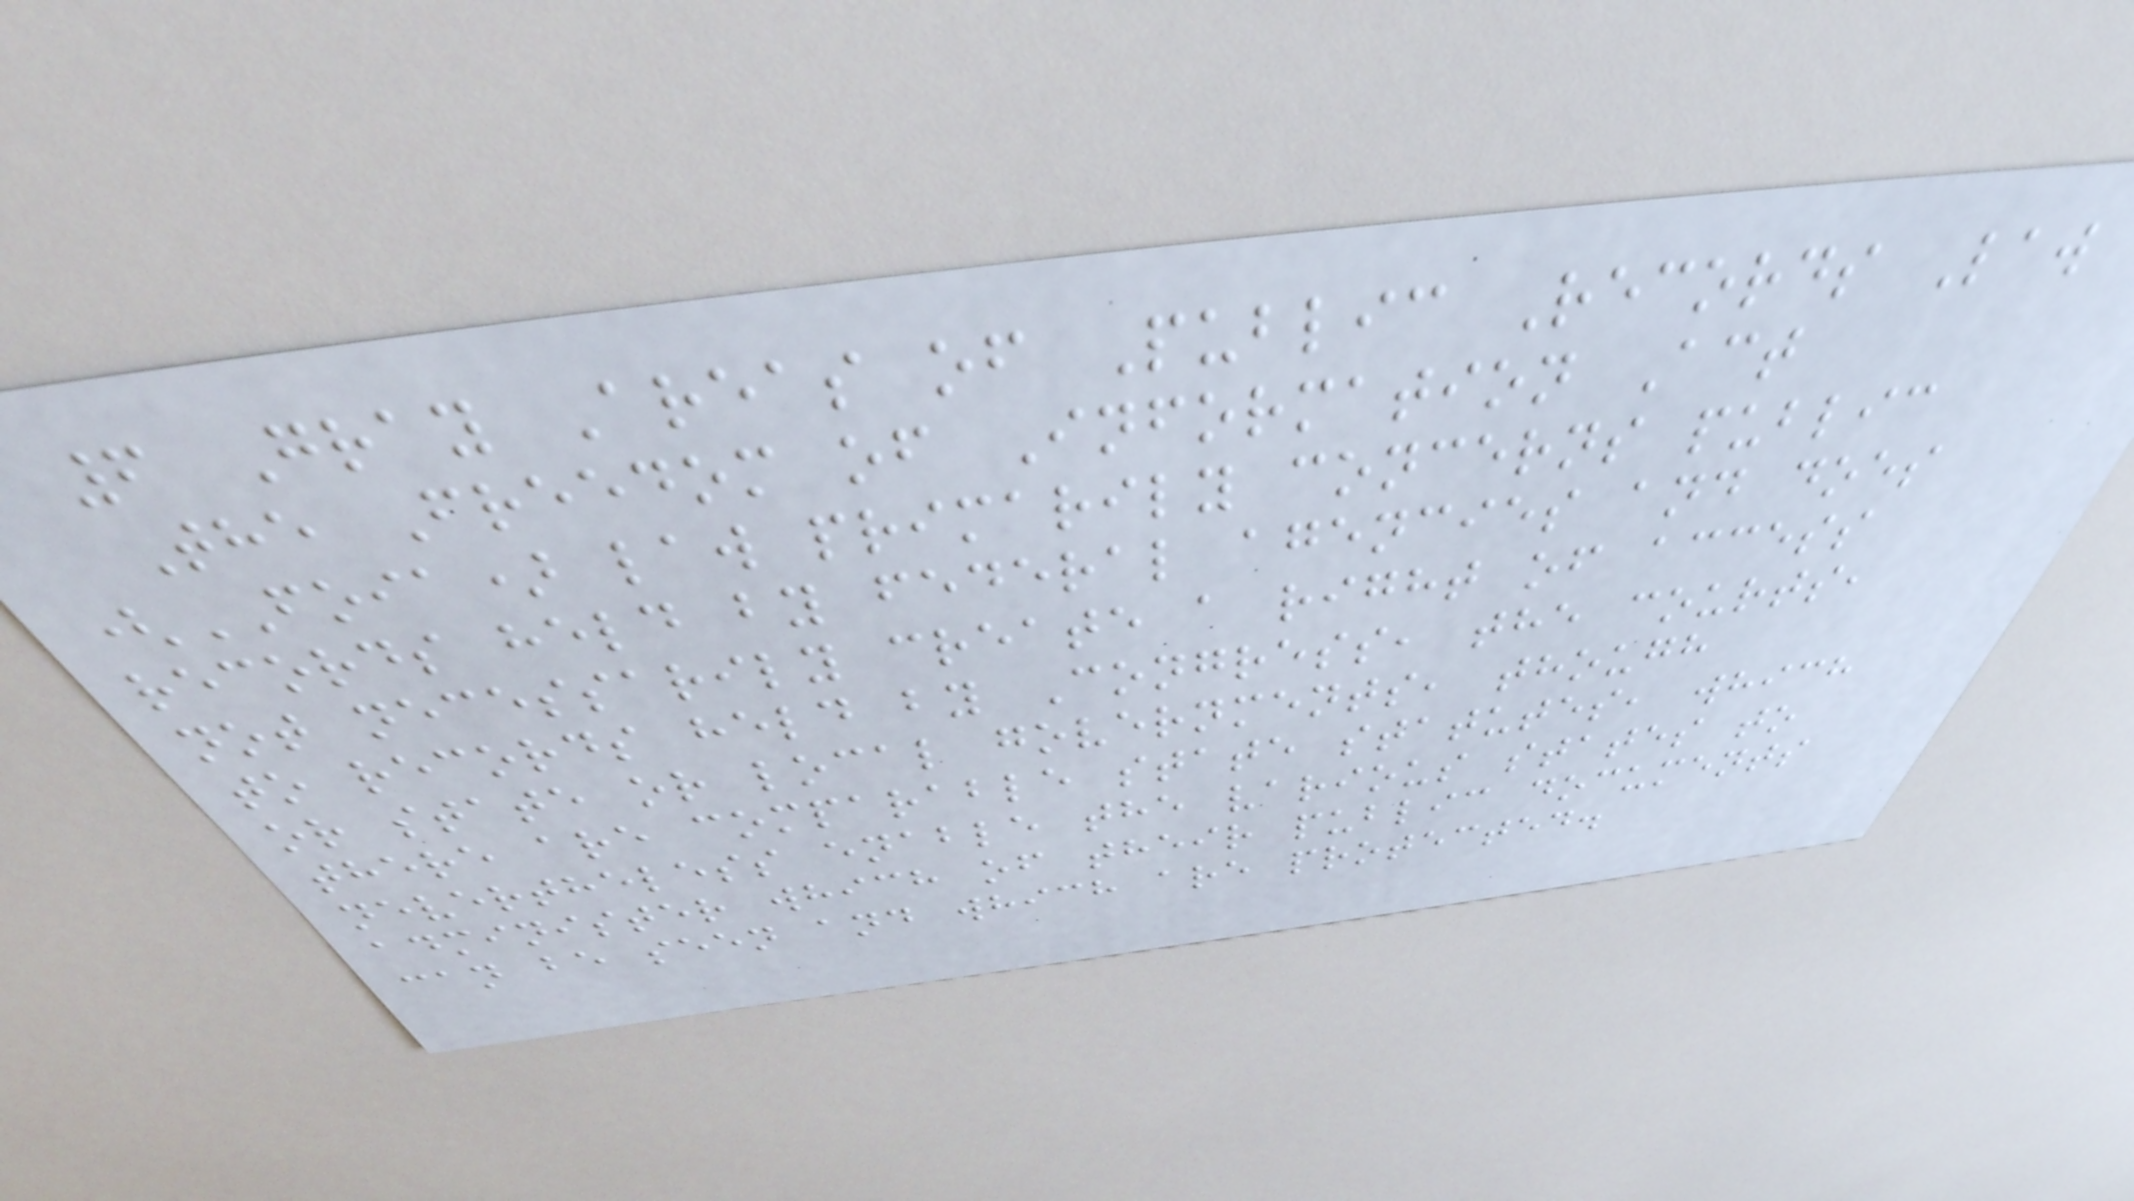6 Gray Areas of Public Records Law
The Freedom of Information Act
(FOIA) law primarily concerns public
records held by federal agencies and does
not necessarily create a right of access
to records held by Congress, the courts,
or state or local governments, though
there are comparable state statutes, which
nevertheless enable the various states to
administer which of their public documents
can be seen and which are protected.
